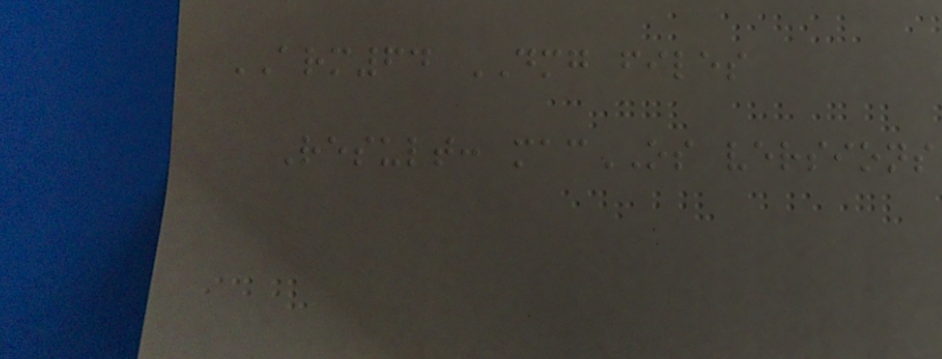ARM64 DMG files
Result: macOS versions
